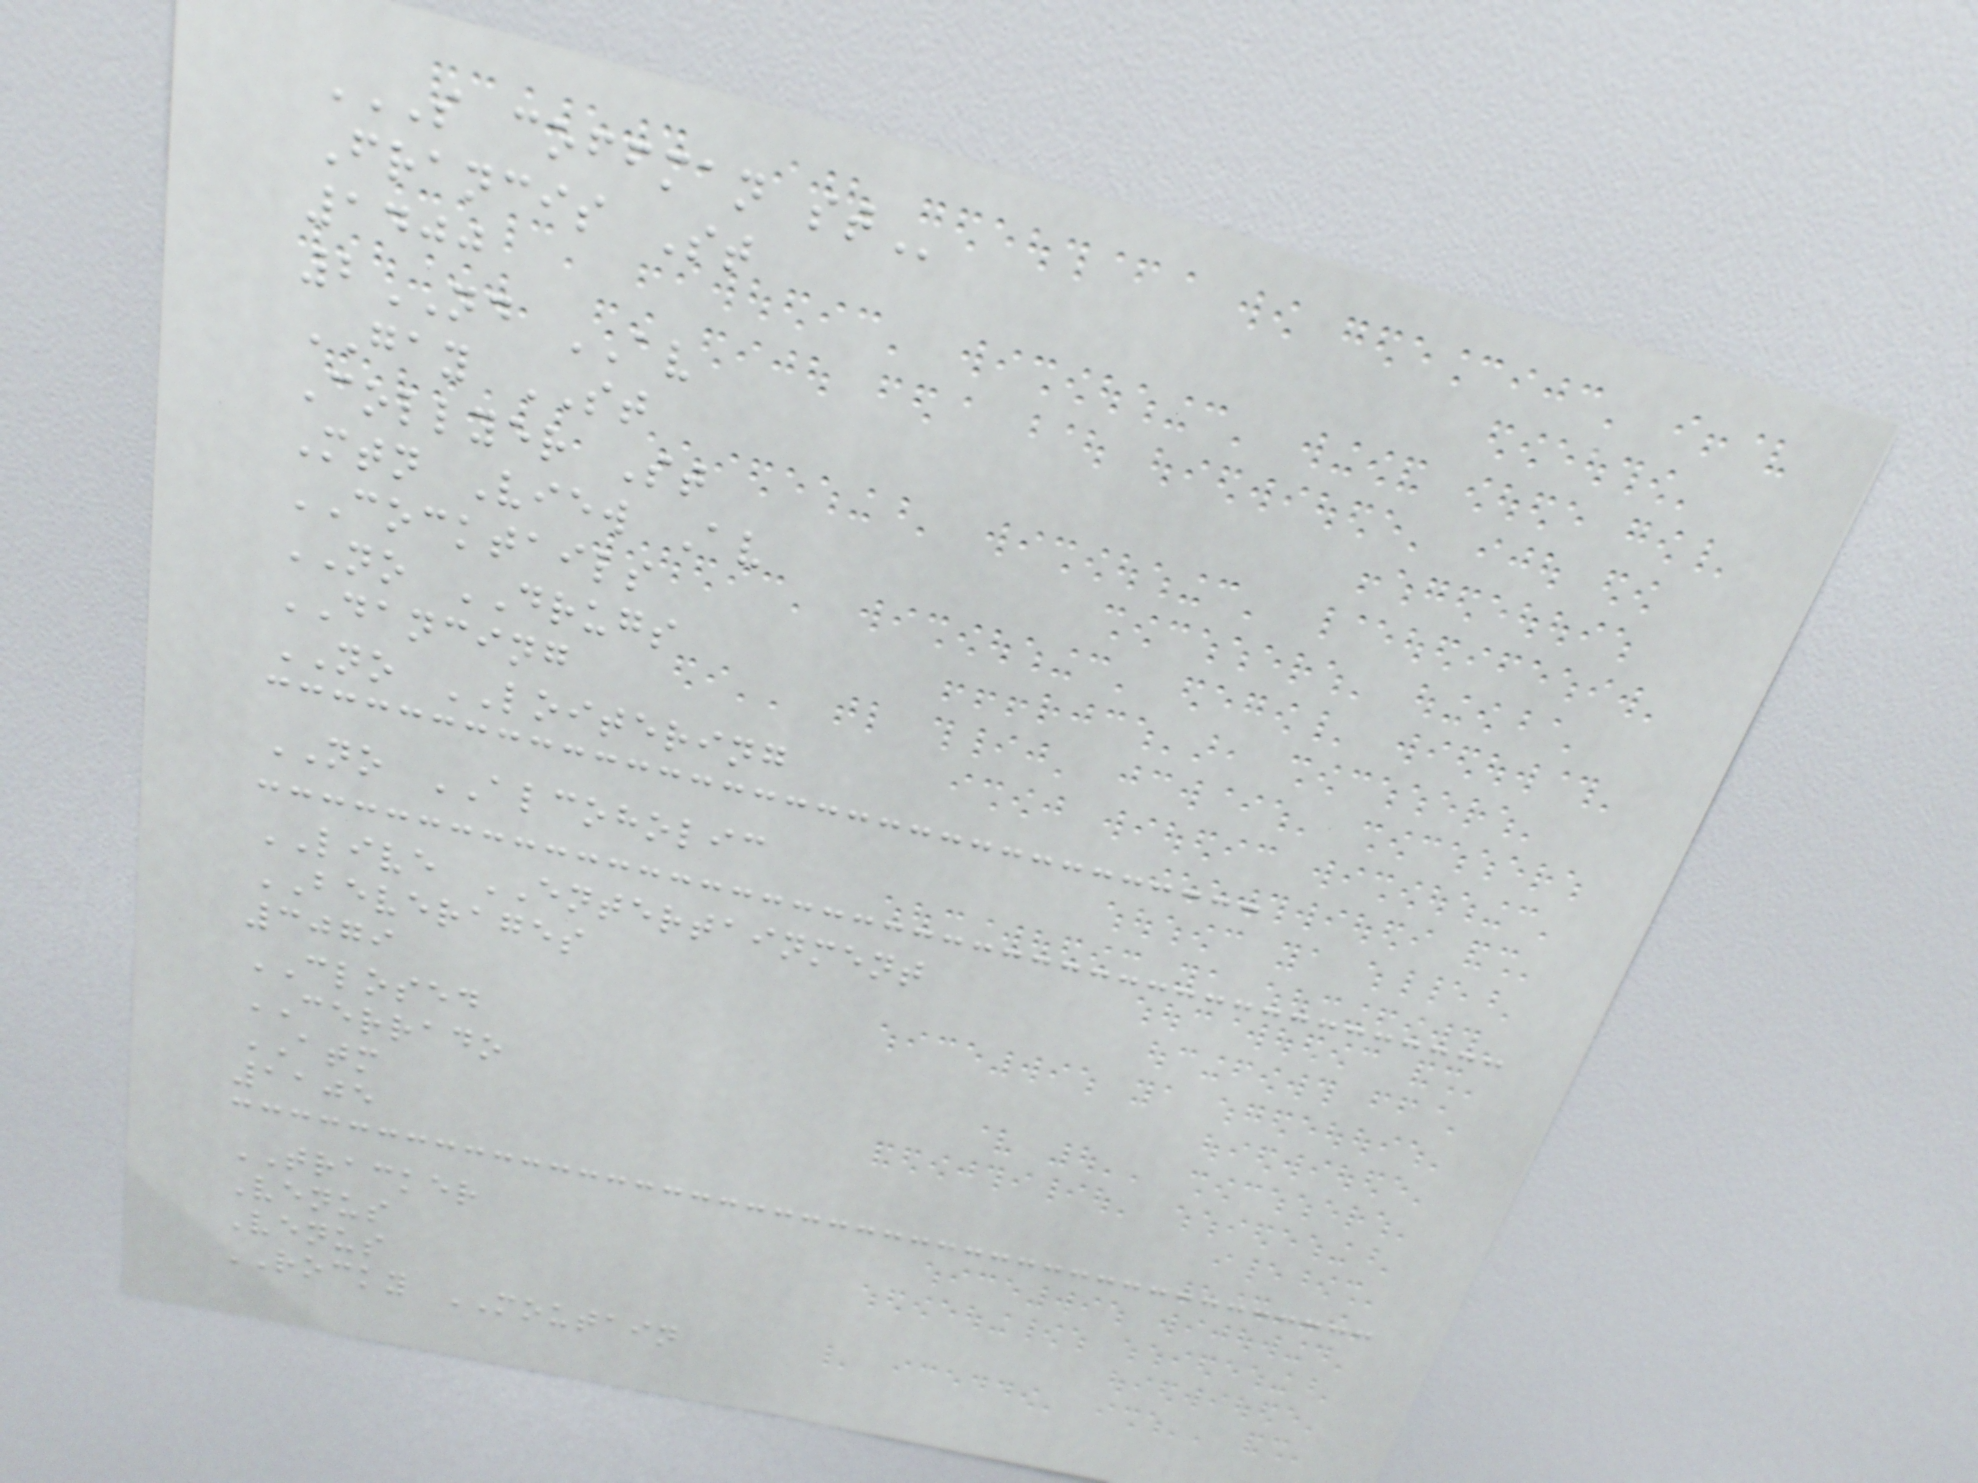S COFFMAN ST
Francis St
1400
2ND AV
GAY ST
Collyer St
Mtn View Av
COCKTAILS
NO DRUGS
DANCING
NO LOITERING
NO ALCOHOLIC
LIVE ENTERTAINMENT
BEVERAGES
3079
CLOSED
CERRADO
ATM
1105
TRACKER
Venus
Venus
ROCKY MOUTAIN
